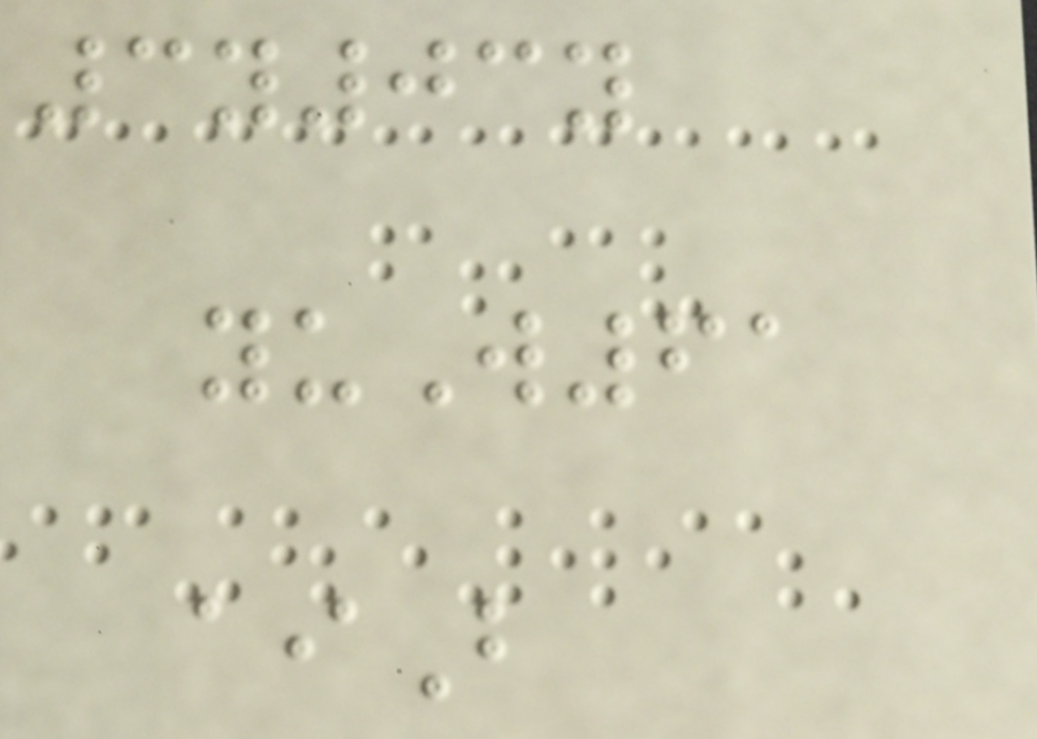3y03y
yuW61
aiB
